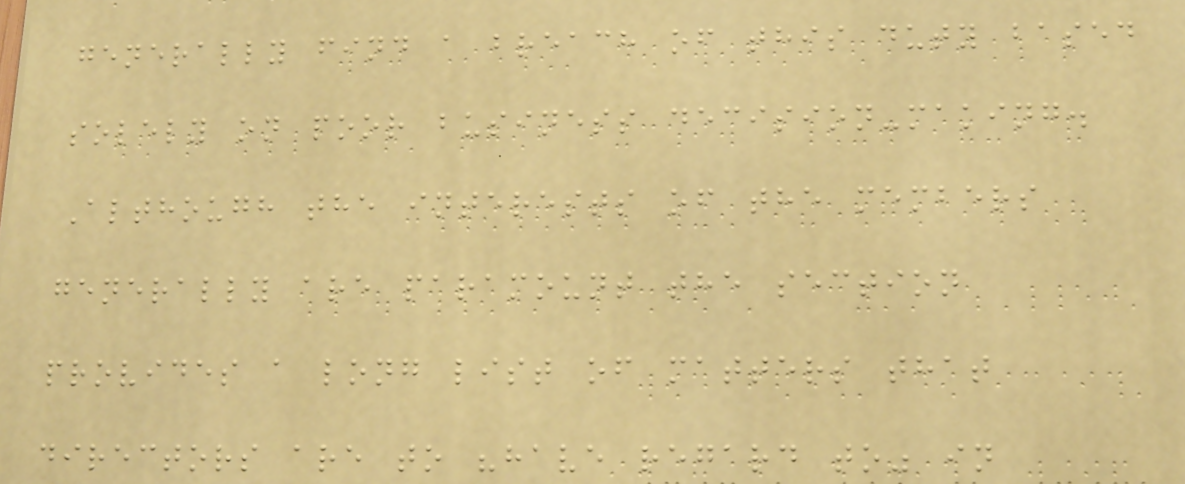generally find a breach of this duty based
solely on poor business decision-making.
Although the interests of the members
generally are paramount the section
provides a long list of matters that
directors are to "have regard to" in
